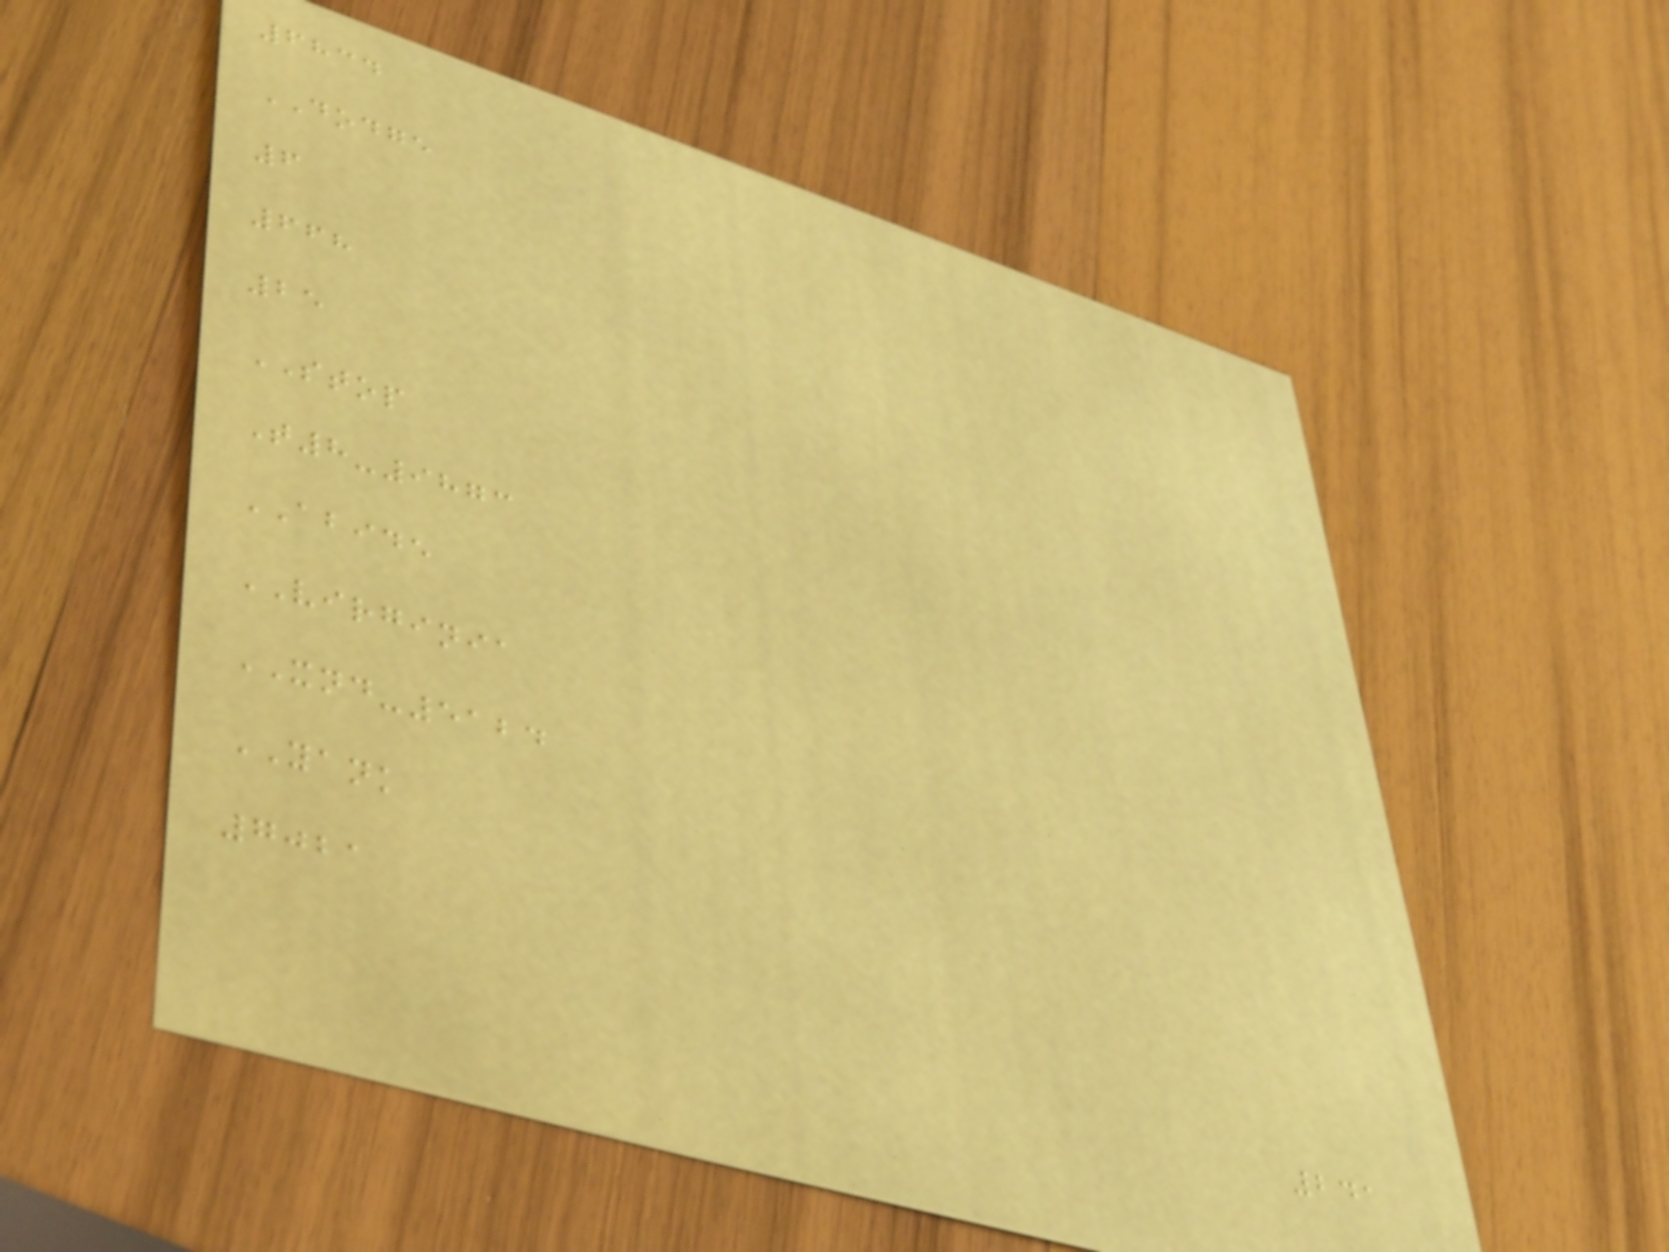6834
DODGE
6
668
25
STOP
T8-9873
ABIDE
VIRGINIA
XND-5124
YANK
7021
241
